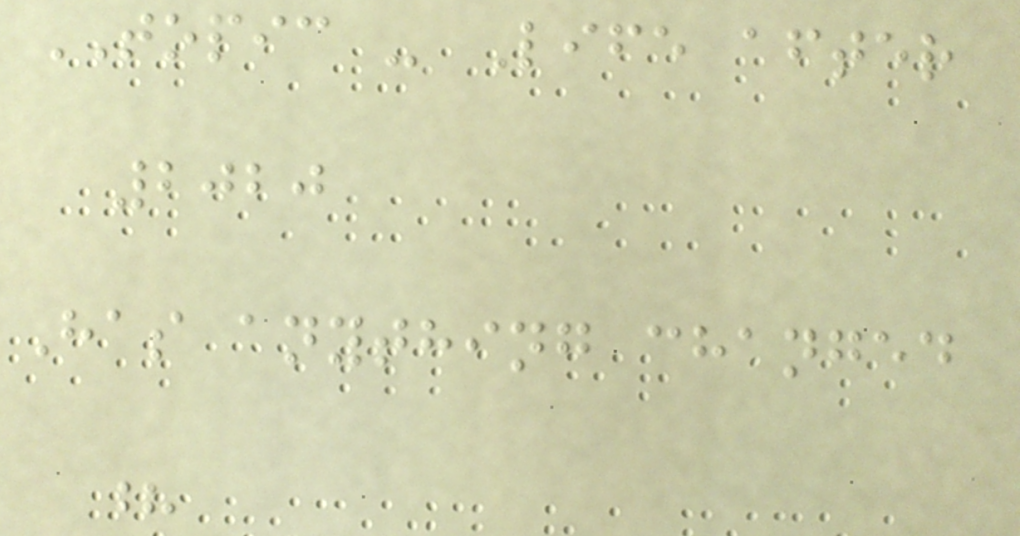TOPIC - Life after
2020
Has anything changed
?
